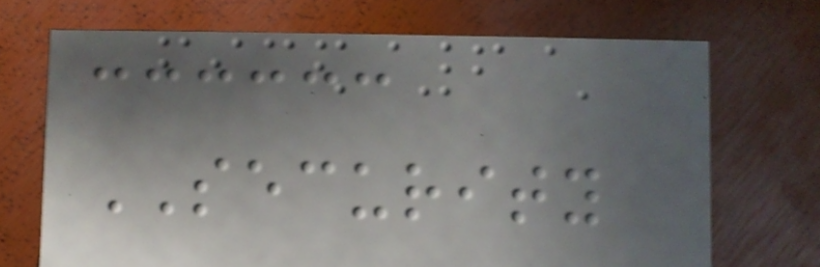SECURITY
